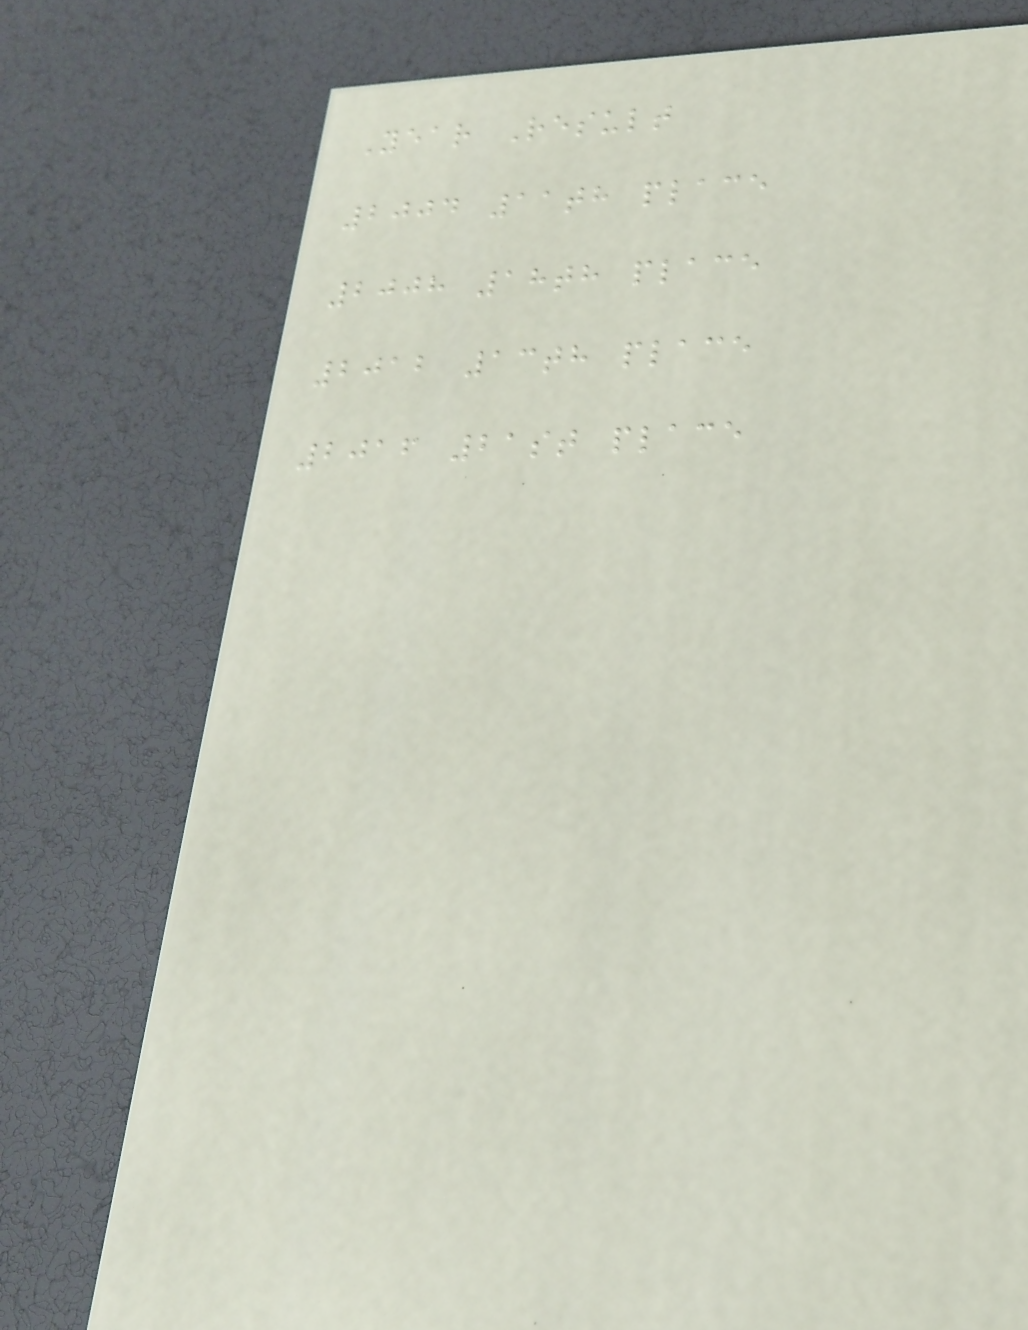Year Result
2004 11th place
2008 18th place
2012 13th place
2016 21st place
